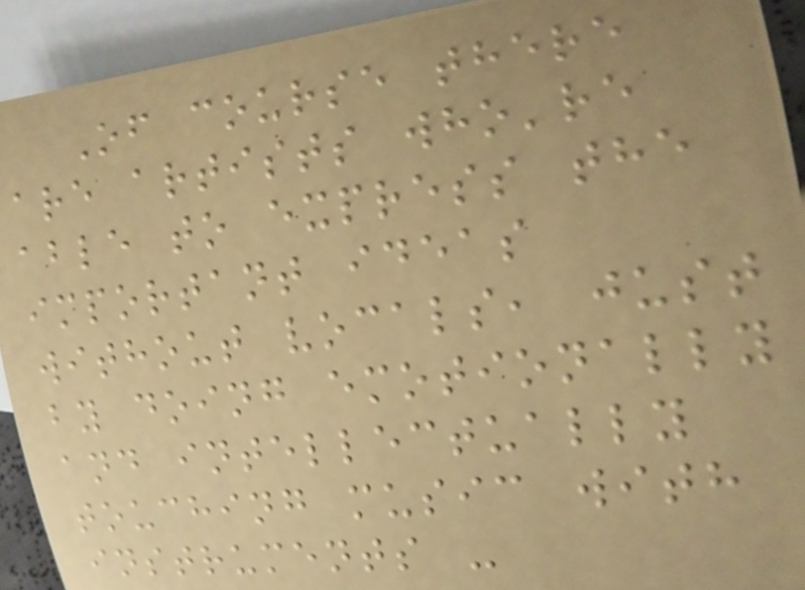Of course there
are artists who're
able to express the
important ideas
without vocals, just
by doing emotionally
and intellectually
touching music with
instruments -
